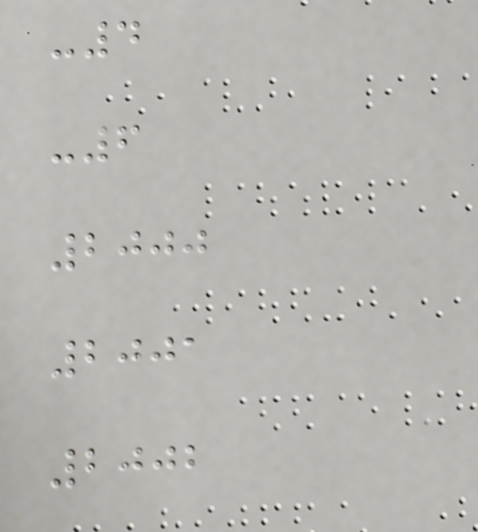-4
-6
2000
2001
2002
